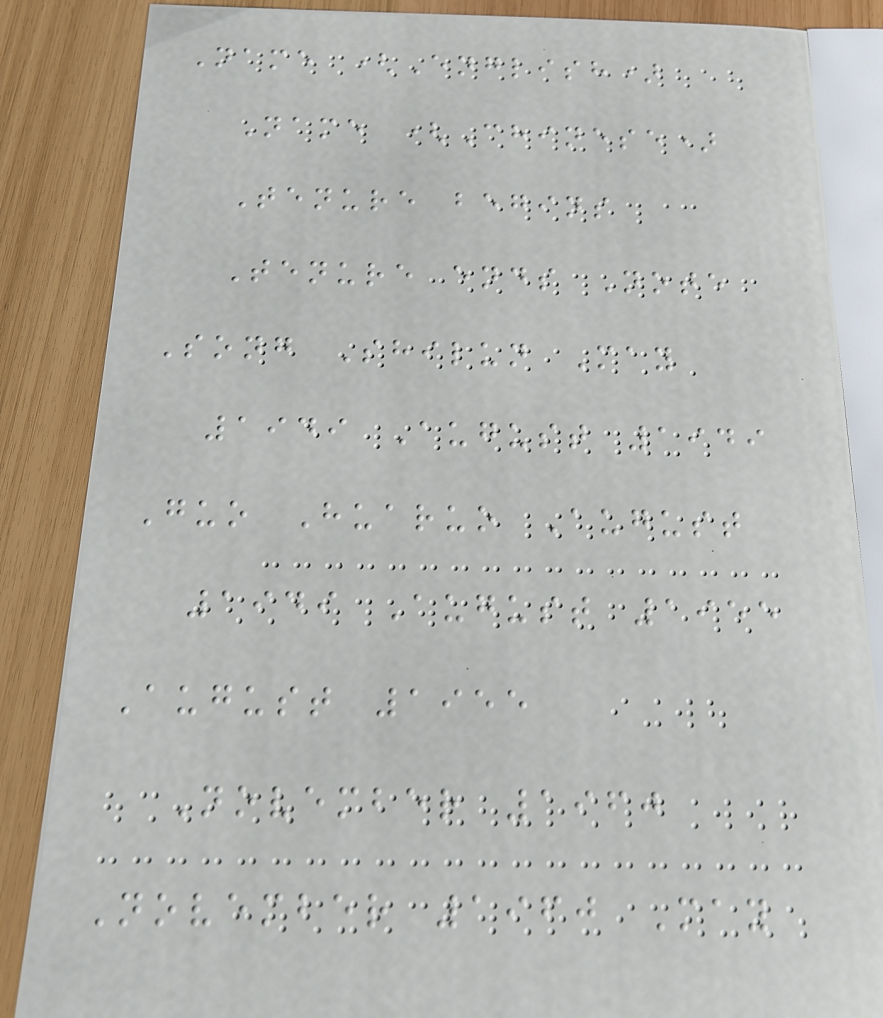Name (English)
Name (Chinese)
Tenure begins
Tenure ends Note
Song Shilun May
1949 August 1949
Guo Huaruo August
1949 August 1955
August 1955
November 1960
November 1960 May
